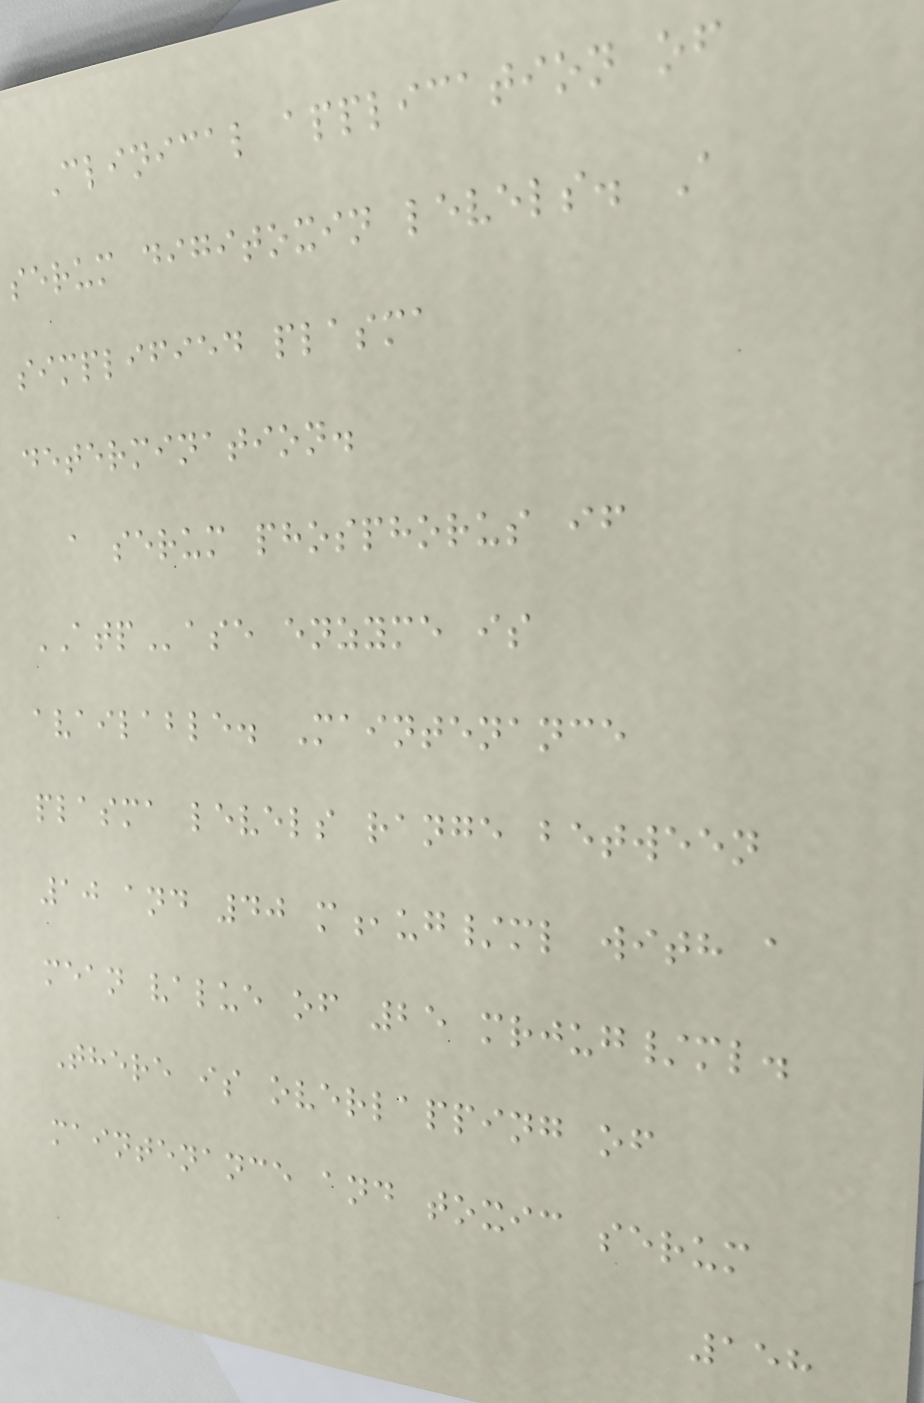Clinical application of
serum digitoxin levels. A
simplified plasma
determination.
a serum phosphorus if
ATPase enzyme is
available. Maintenance
plasma levels range between
10 and 40 m,ug/ml with a
mean value of 25 mrjug/ml.
There is overlapping of
maintenance and toxic serum
158
